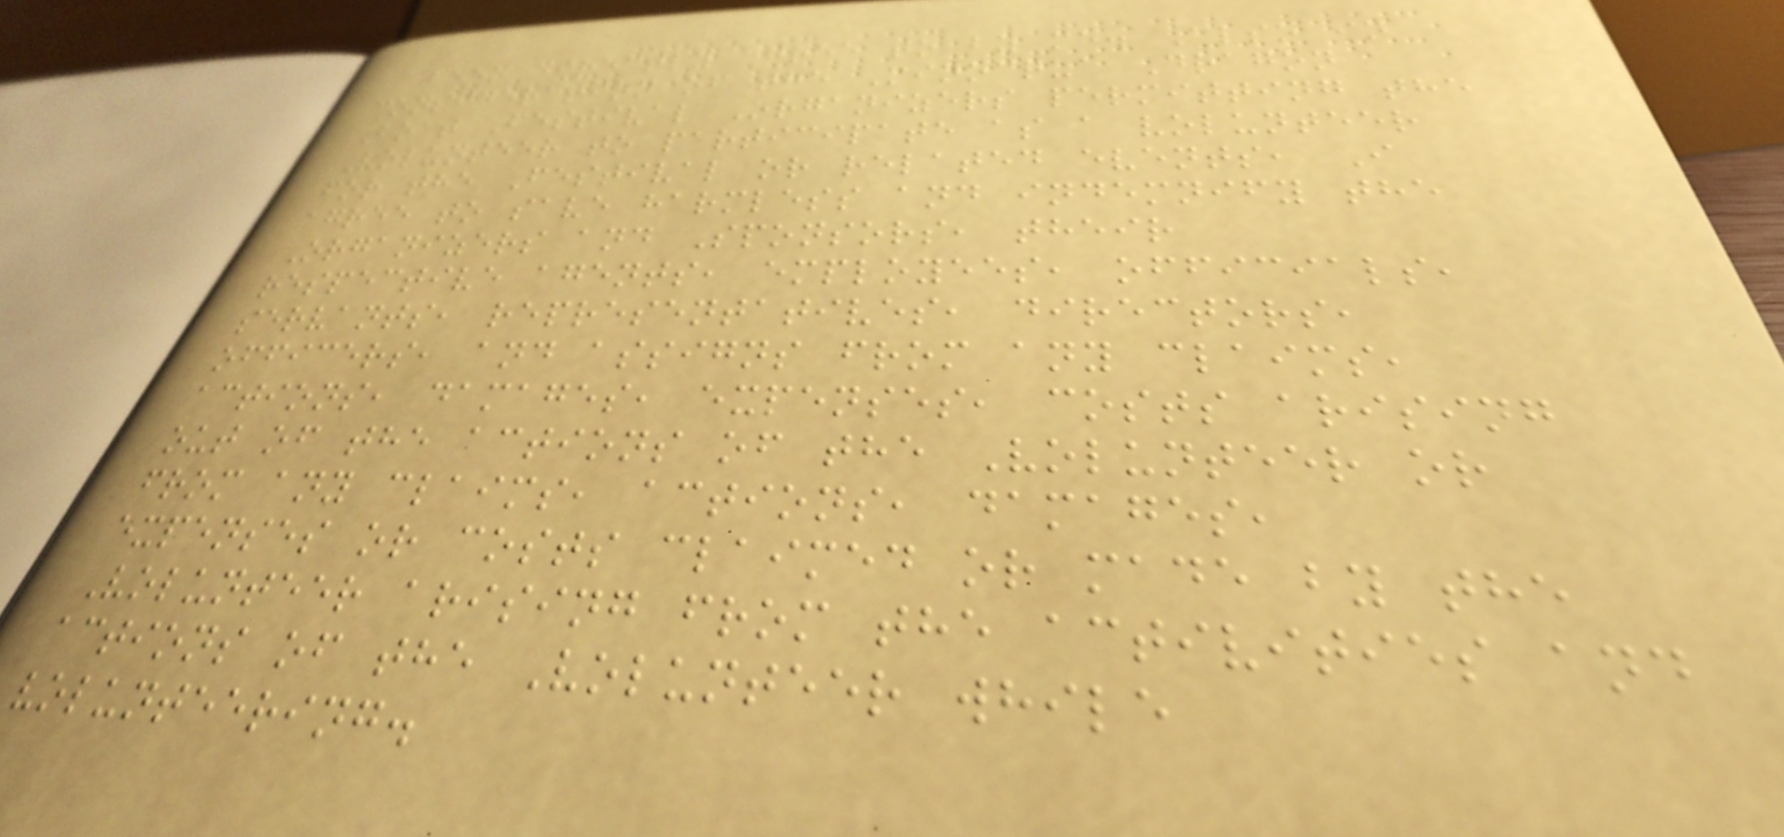been directly agree to by me. Also in
consideration of the Minocqua Dragon
Boat Festival Organizers permitting the
Volunteer to participate as a volunteer
for the Festival or related events, I
agree to save harmless and indemnify the
Organizers and Sponsors, their
respective agents, employees, officials,
servants, representatives, directors,
officers, and assigns from any claims,
actions, damages, expenses, costs arising
out of the actions of the Volunteer or
from any claims, actions, damages,
expenses or costs claimed or made by the
Volunteer arising from the activities and
actions of the Volunteer while
volunteering.
